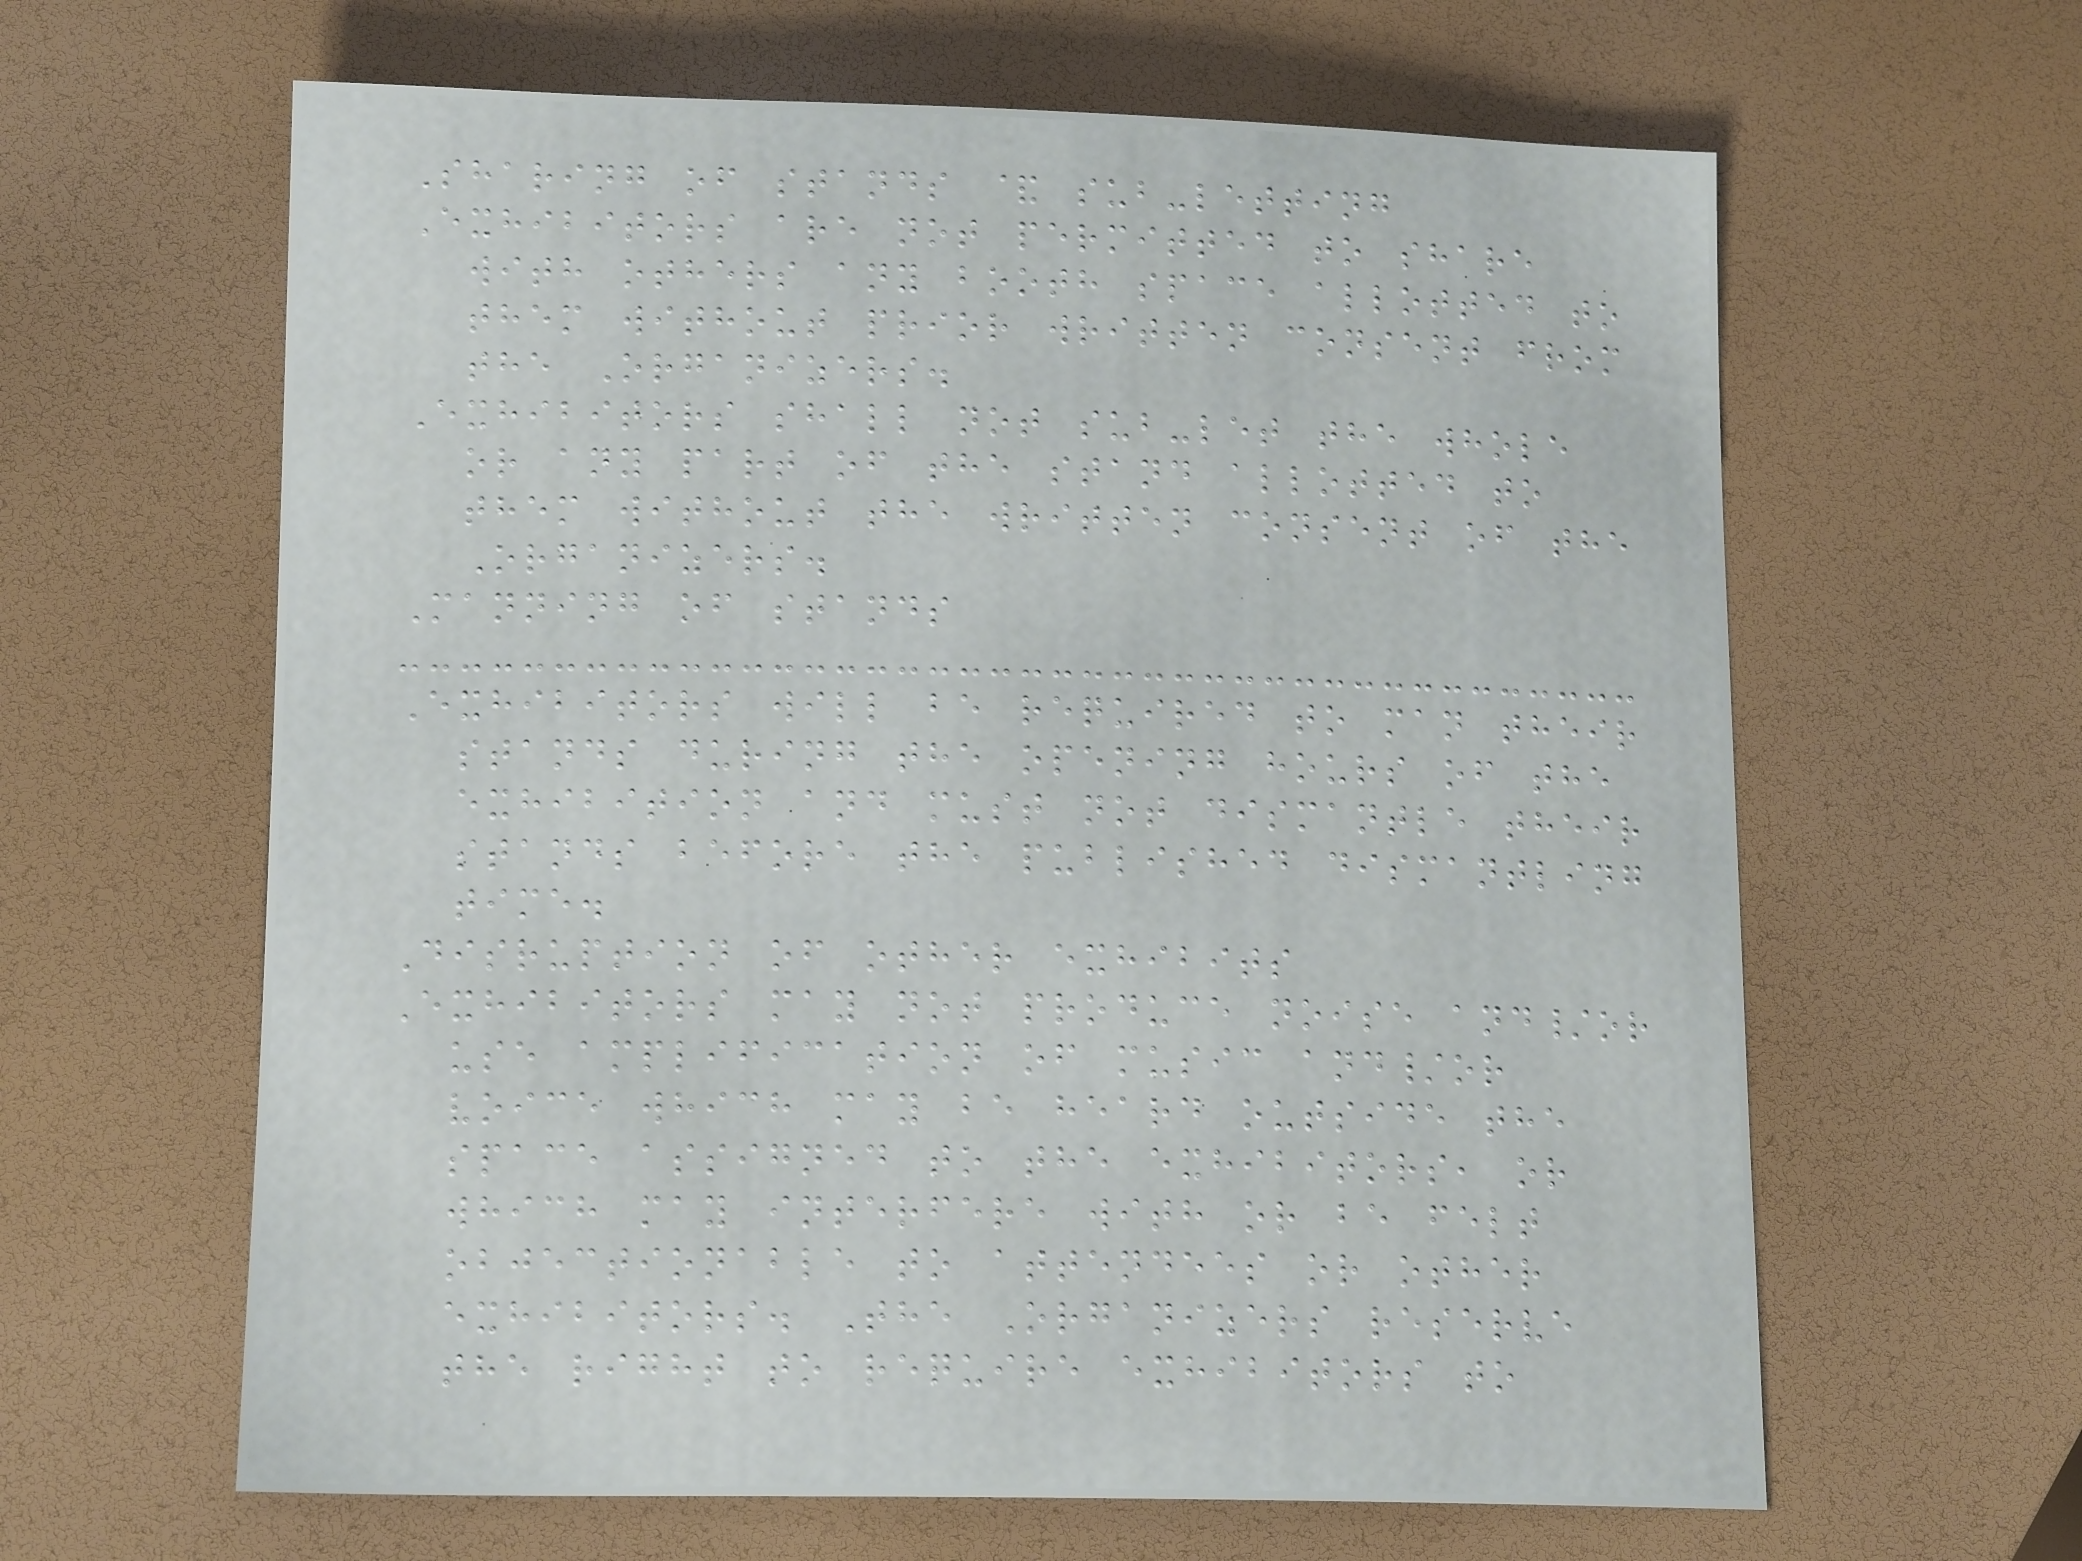Sharing of stands & sub-letting
Exhibitors are not permitted to share
with others any booth space allotted to
them without prior written consent from
the Organizers.
Exhibitors shall not sub-let the whole
or any part of the stand allotted to
them without the written consent of the
Organizers.
Manning of stands
Exhibitors will be required to man their
stands during the opening hours of the
exhibition and must not dismantle their
stands before the published dismantling
time.
Disruption of other exhibits
Exhibitors may not produce noise and/or
use amplification of music and/or
voice which may be heard outside the
space assigned to the exhibitors, or
which may interfere with or be felt
objectionable to attendees or other
exhibitors. The Organizers reserve
the right to require exhibitors to
